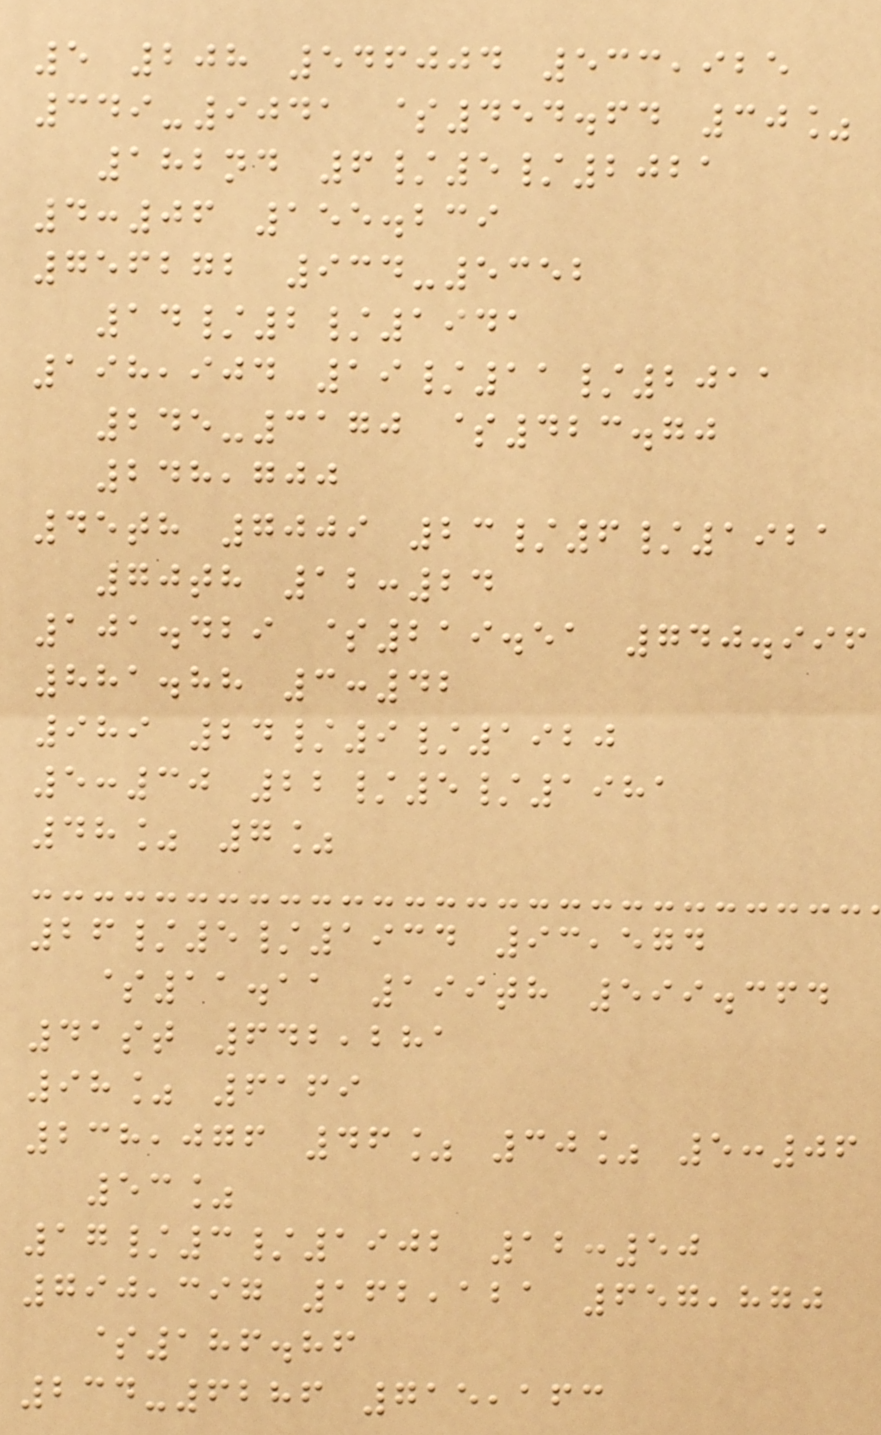5 208 546004 533,925
349-9041 $454.64 30%
182nd 6/5/2021
4:06 155.239
756272 934-5352
14/2/1941
198,904 19/11/2011
245-3170 $423.70
248,700
45th 7009 23/6/1921
70th 12:24
101.429 $219.51 740.996
881.88 3:42
989 24/9/1920
5:30 22/5/1981
48% 7%
26/5/1934 93,574
$11.11 199th 599.364
41st 642,281
98% 6169
238,076 46% 30% 5:06
53%
17/3/1902 12:50
790,397 162,121 657,870
$186.86
234-6286 715,163
